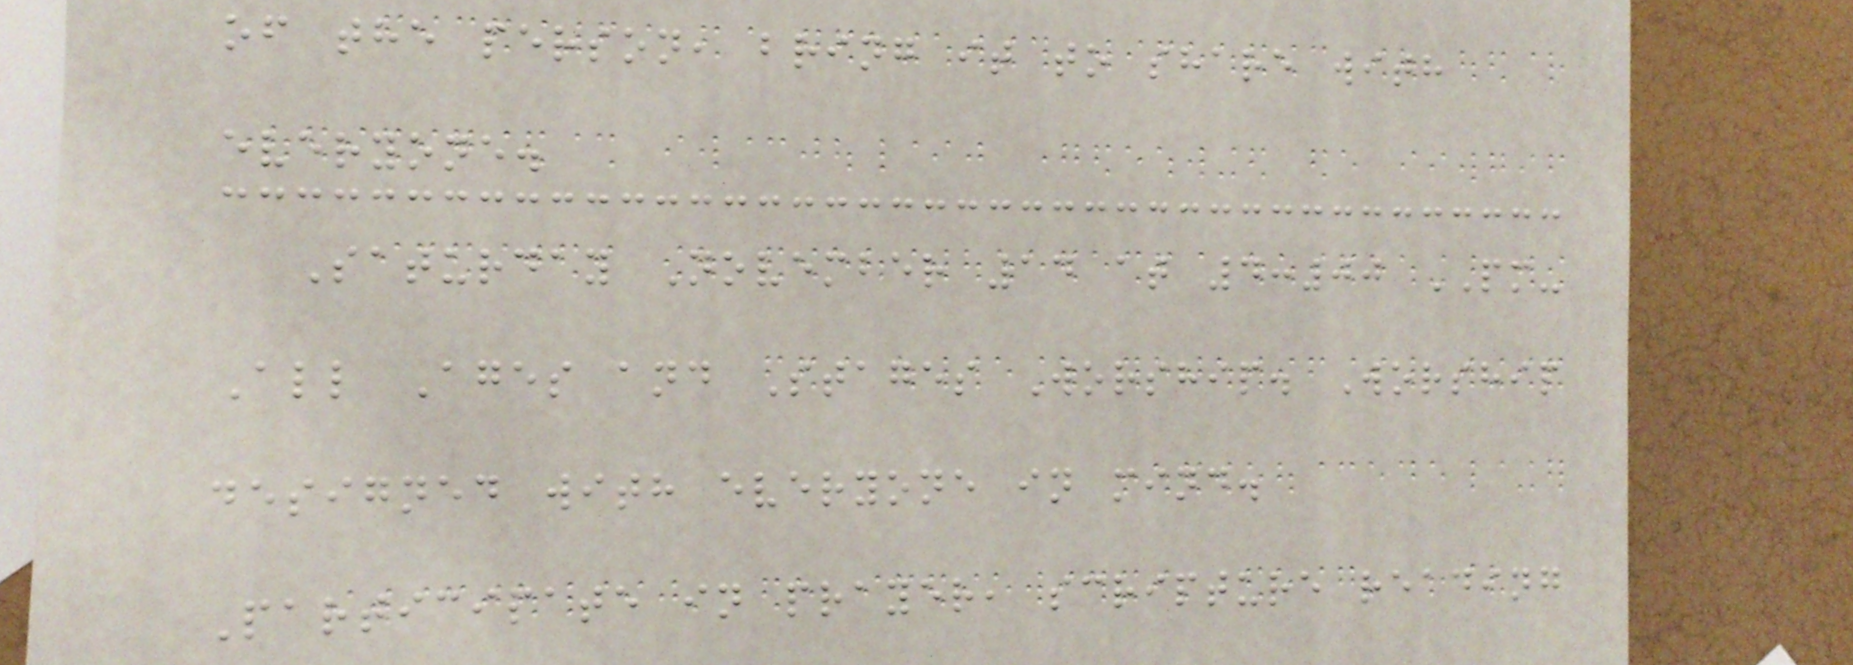of the person, bring it to share with
everyone.
Saturday November 14 at 4:00 PM-
All Ages and Stages Worship. Worship
designed with everyone in mind.
Participate in prayer, scripture reading
